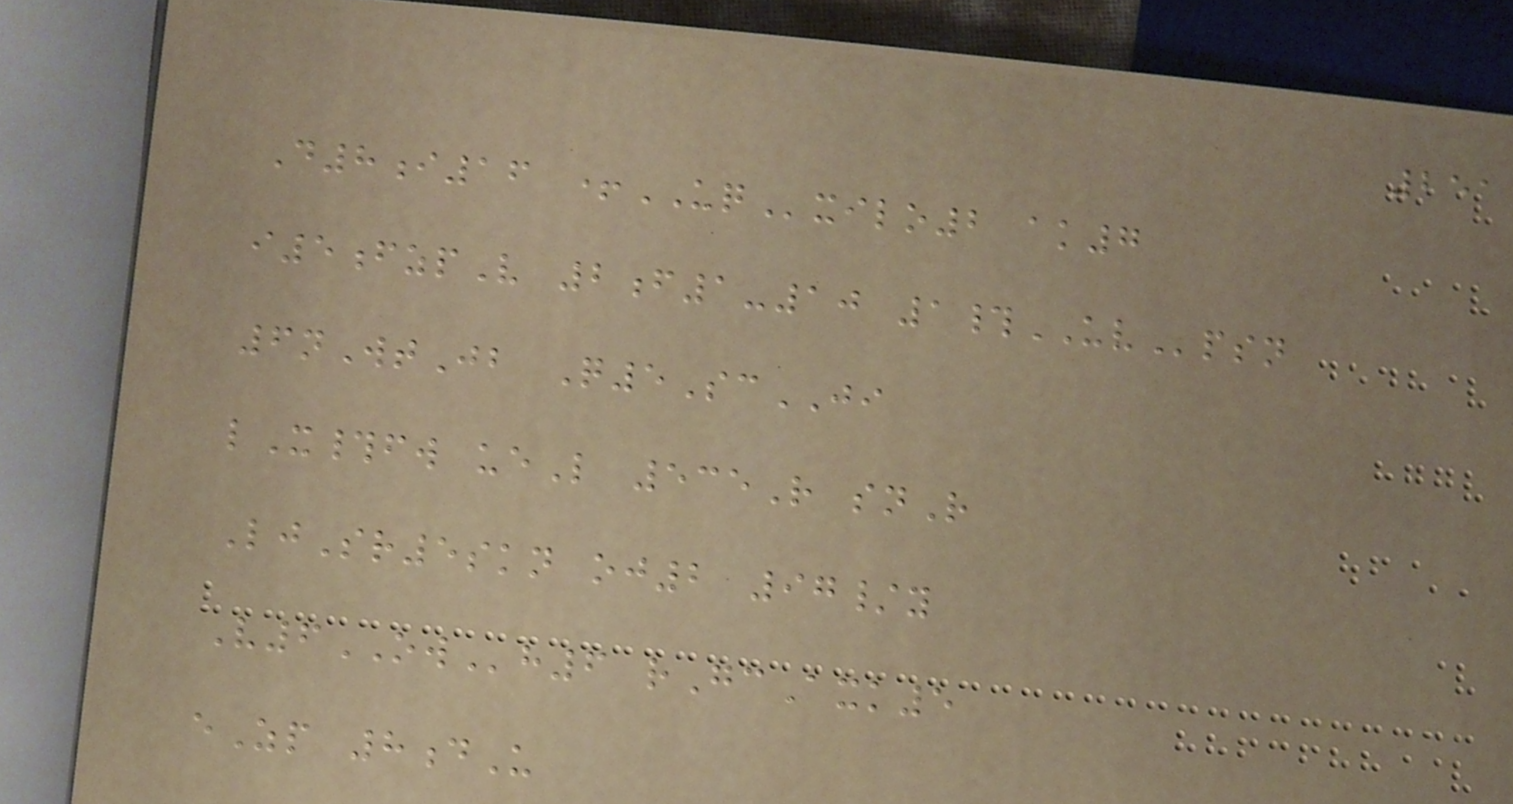251
D8i16 +UQxilo2 ak7
i5fzpV 2f1-10 1#UVpsn
6nWtJb Q5ScJI
lX#fw ueL 535R snR
LjSr5skn oj2 97/y
V6OWh6 rGcAxk5
eZp 8dU
